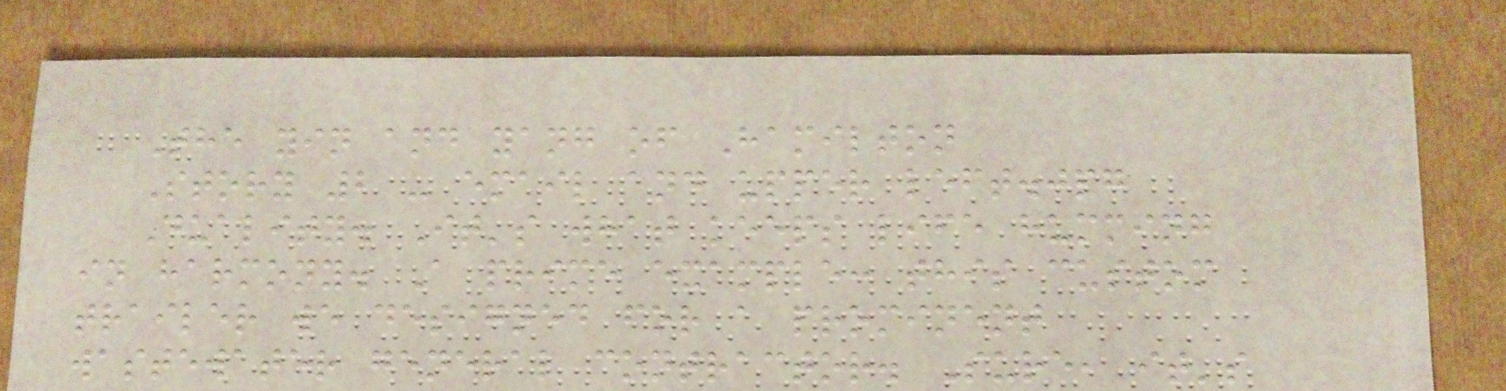The yin and yang of Hamilton
Story 2 - email and upper left.jpg
Duality. It's what keeps life humming
in harmony. A prime example: this custom
trailer we designed for a prominent
wastewater general contractor. Sure, it's
